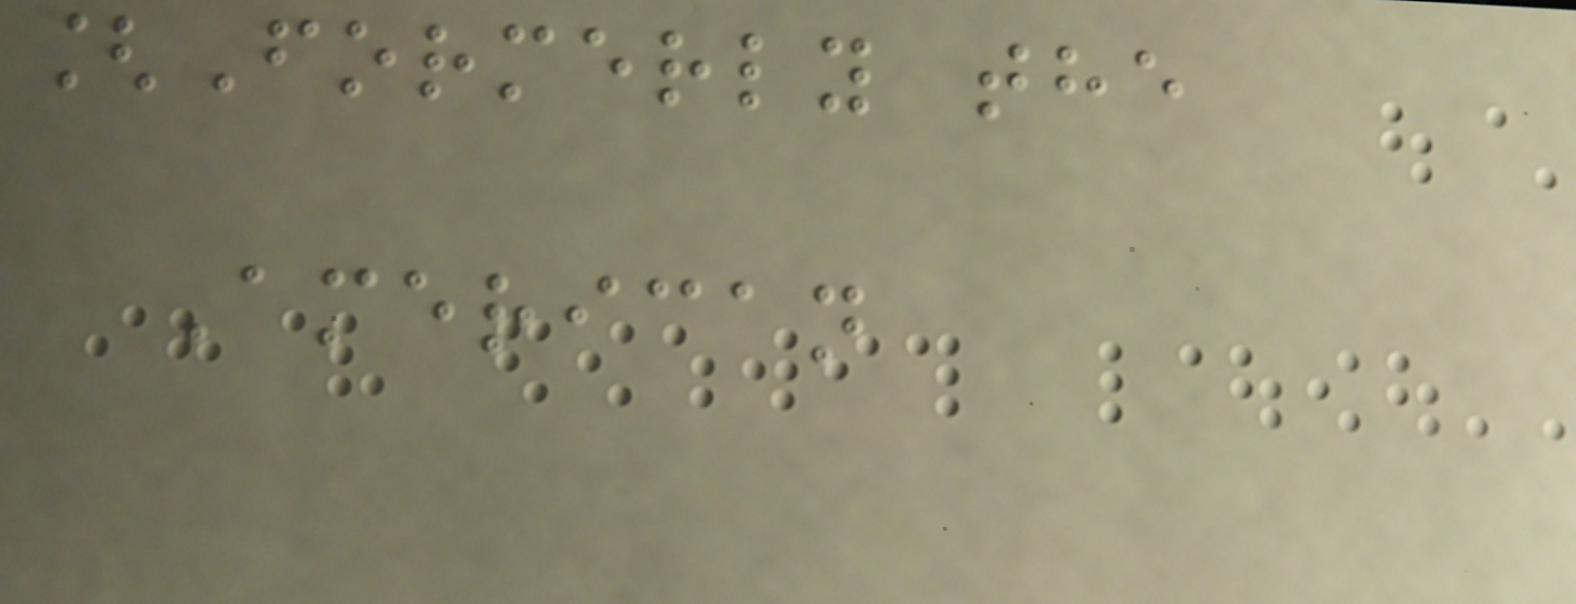[Formerly the
American
